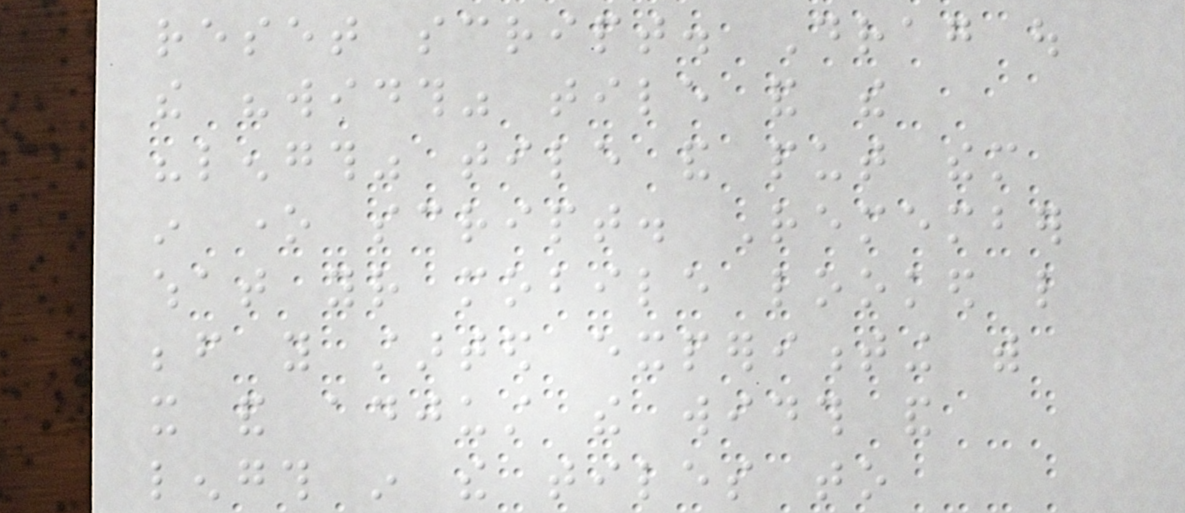reset script. Drag out
the "width" tile and the
"length" tile and put them
in one script. Remember
what your mobile looked like
before you started experimenting with
it and adjust the width and
length in the tiles to
